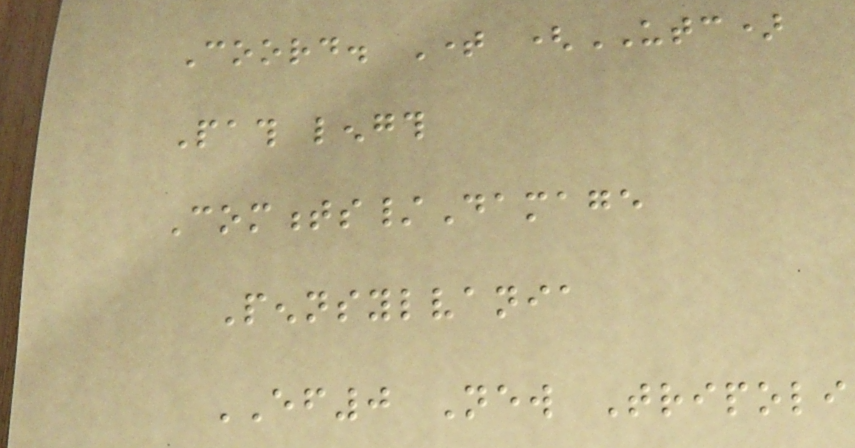Coord. Time (UTC)
Path length
Comments/Damage
Pennsylvania
EF0 New Tripoli
